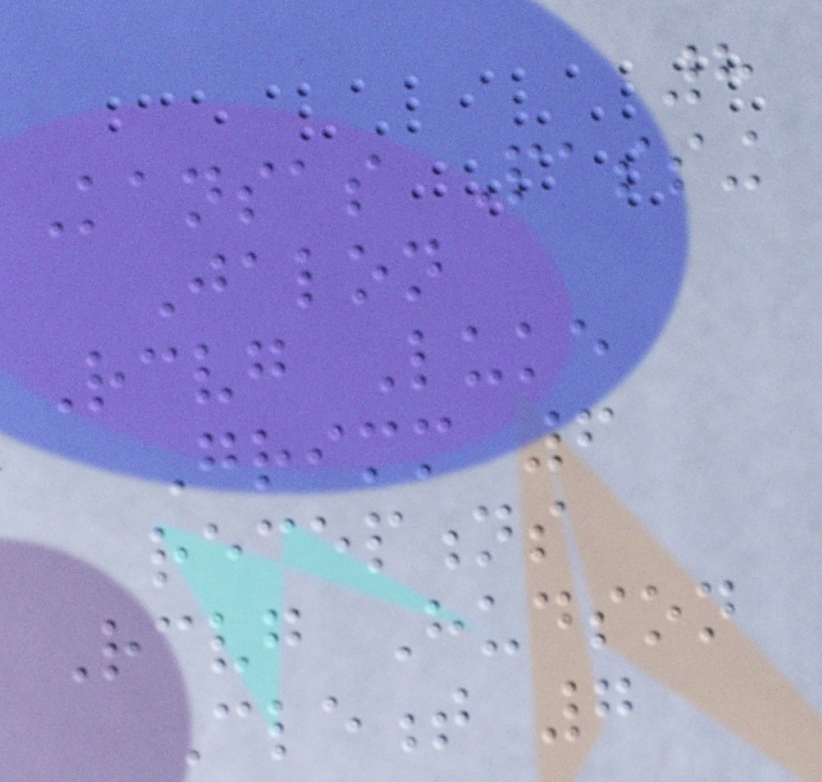8
Kansas Passing
Jalon
Receiving Luke
Grimm 6
receptions
Receiving Hudson
Clement 7
